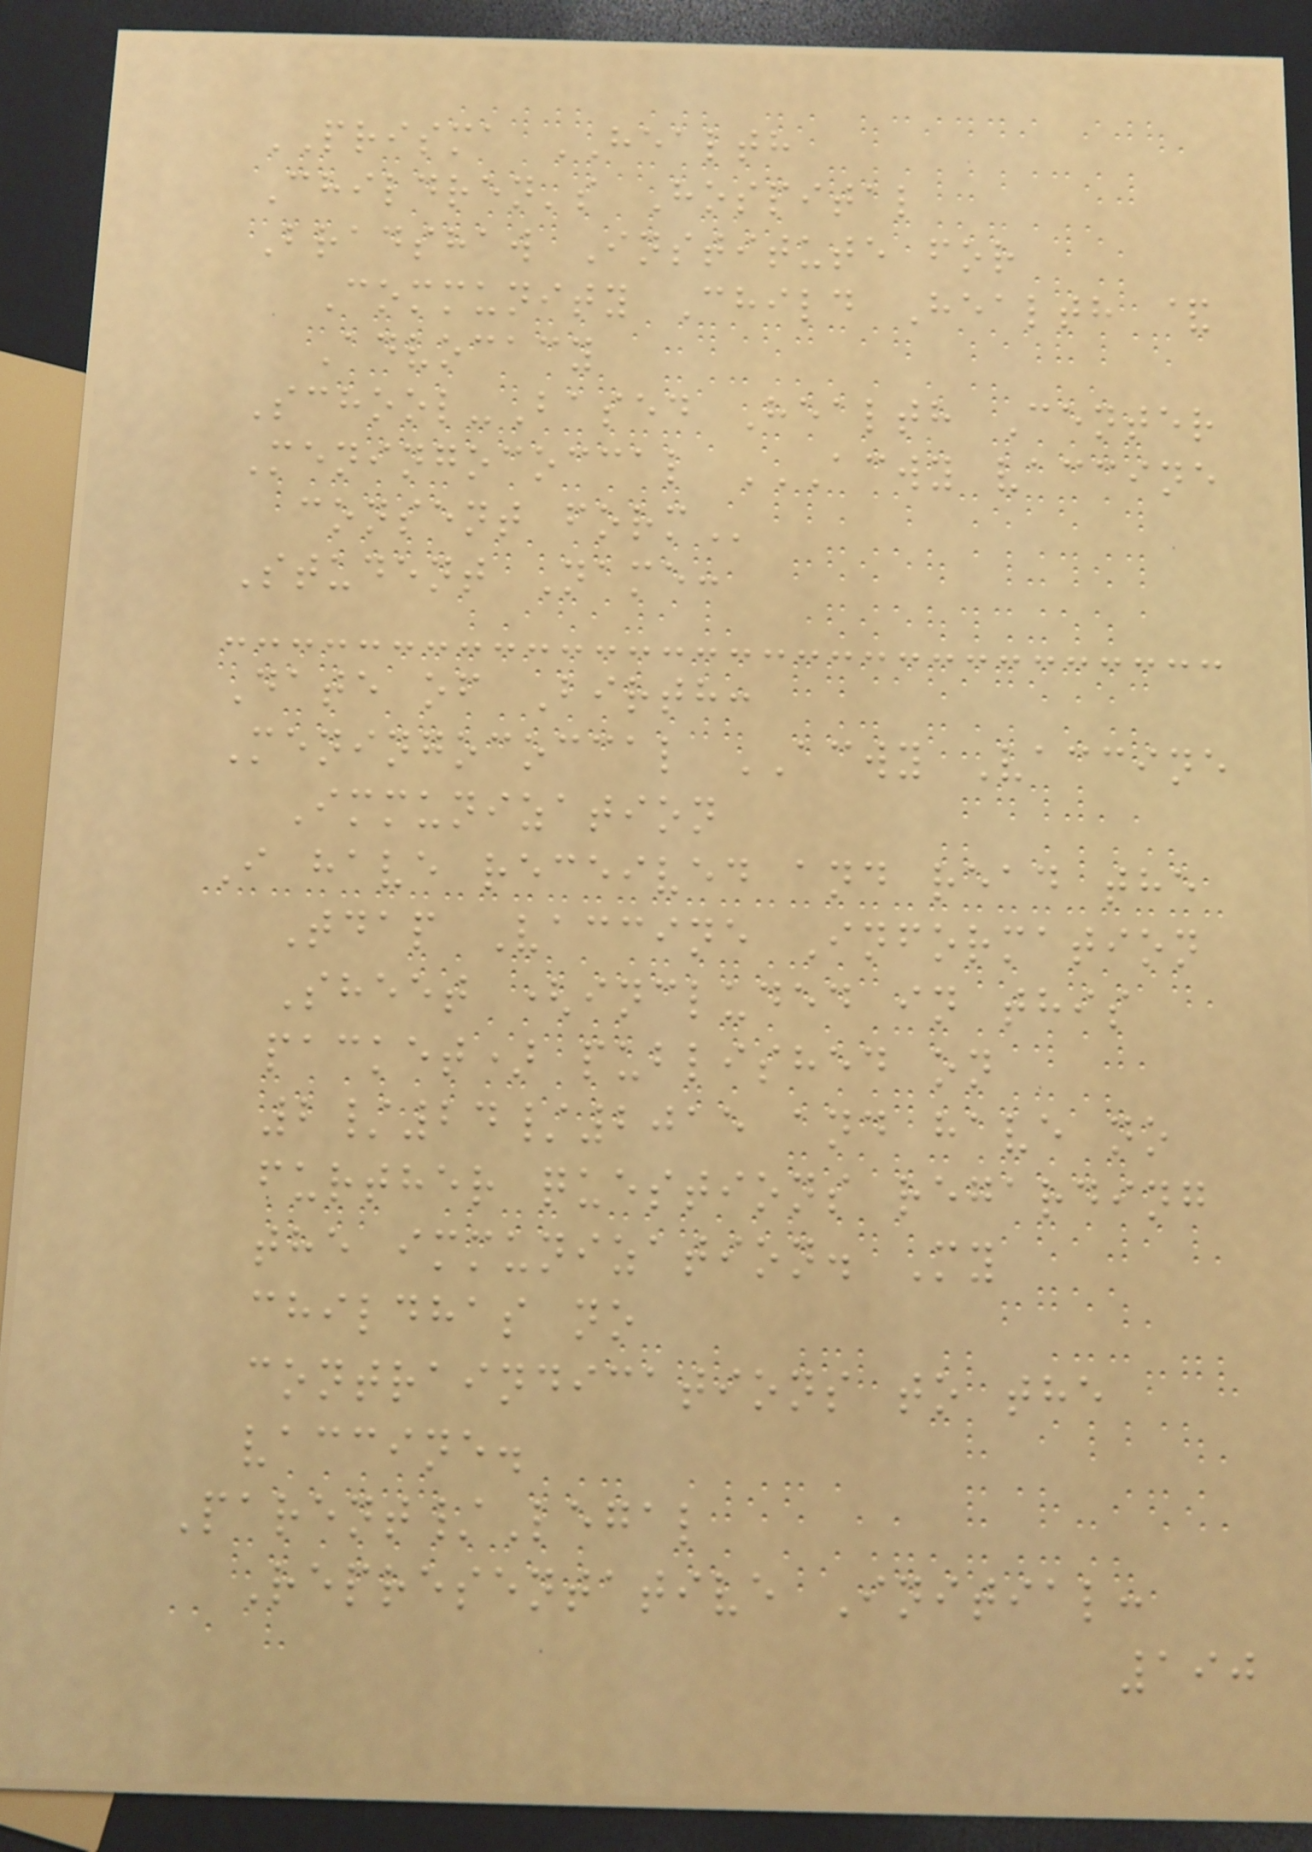PRISMA HEALTH
Children's Hospital
Bradshaw Institute for
Community Child Health &
Advocacy
School-Based Health Center
Meningococcal ACWY VACCINE
CONSENT FORM
Student Name:
Date of Birth:
Meningococcal ACWY Vaccine
Immunization
I have received and read the
Tdap Vaccine Information
Sheet (included in this
packet) published on
2/24/2015 and have no
further questions regarding
the immunization. My
childhas no
contraindications to the
vaccine.
Parent/Legal
Representative Initial:
190
